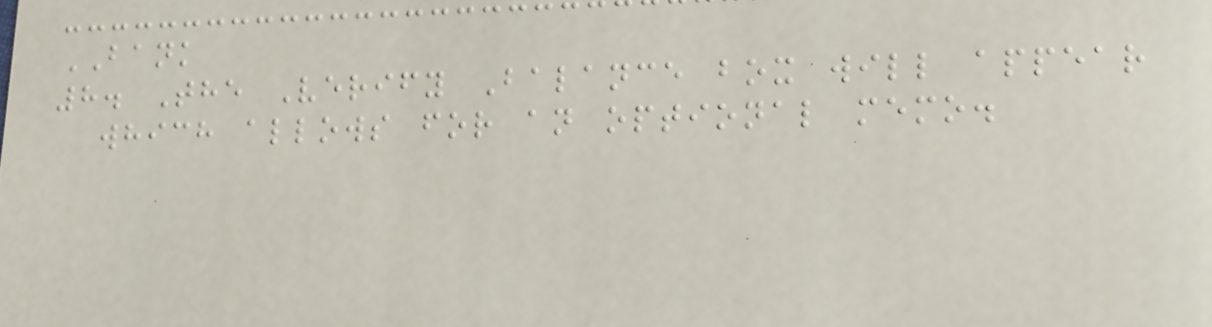BANK
8. The Verify Balance box will appear
which allows for an optional memo.
